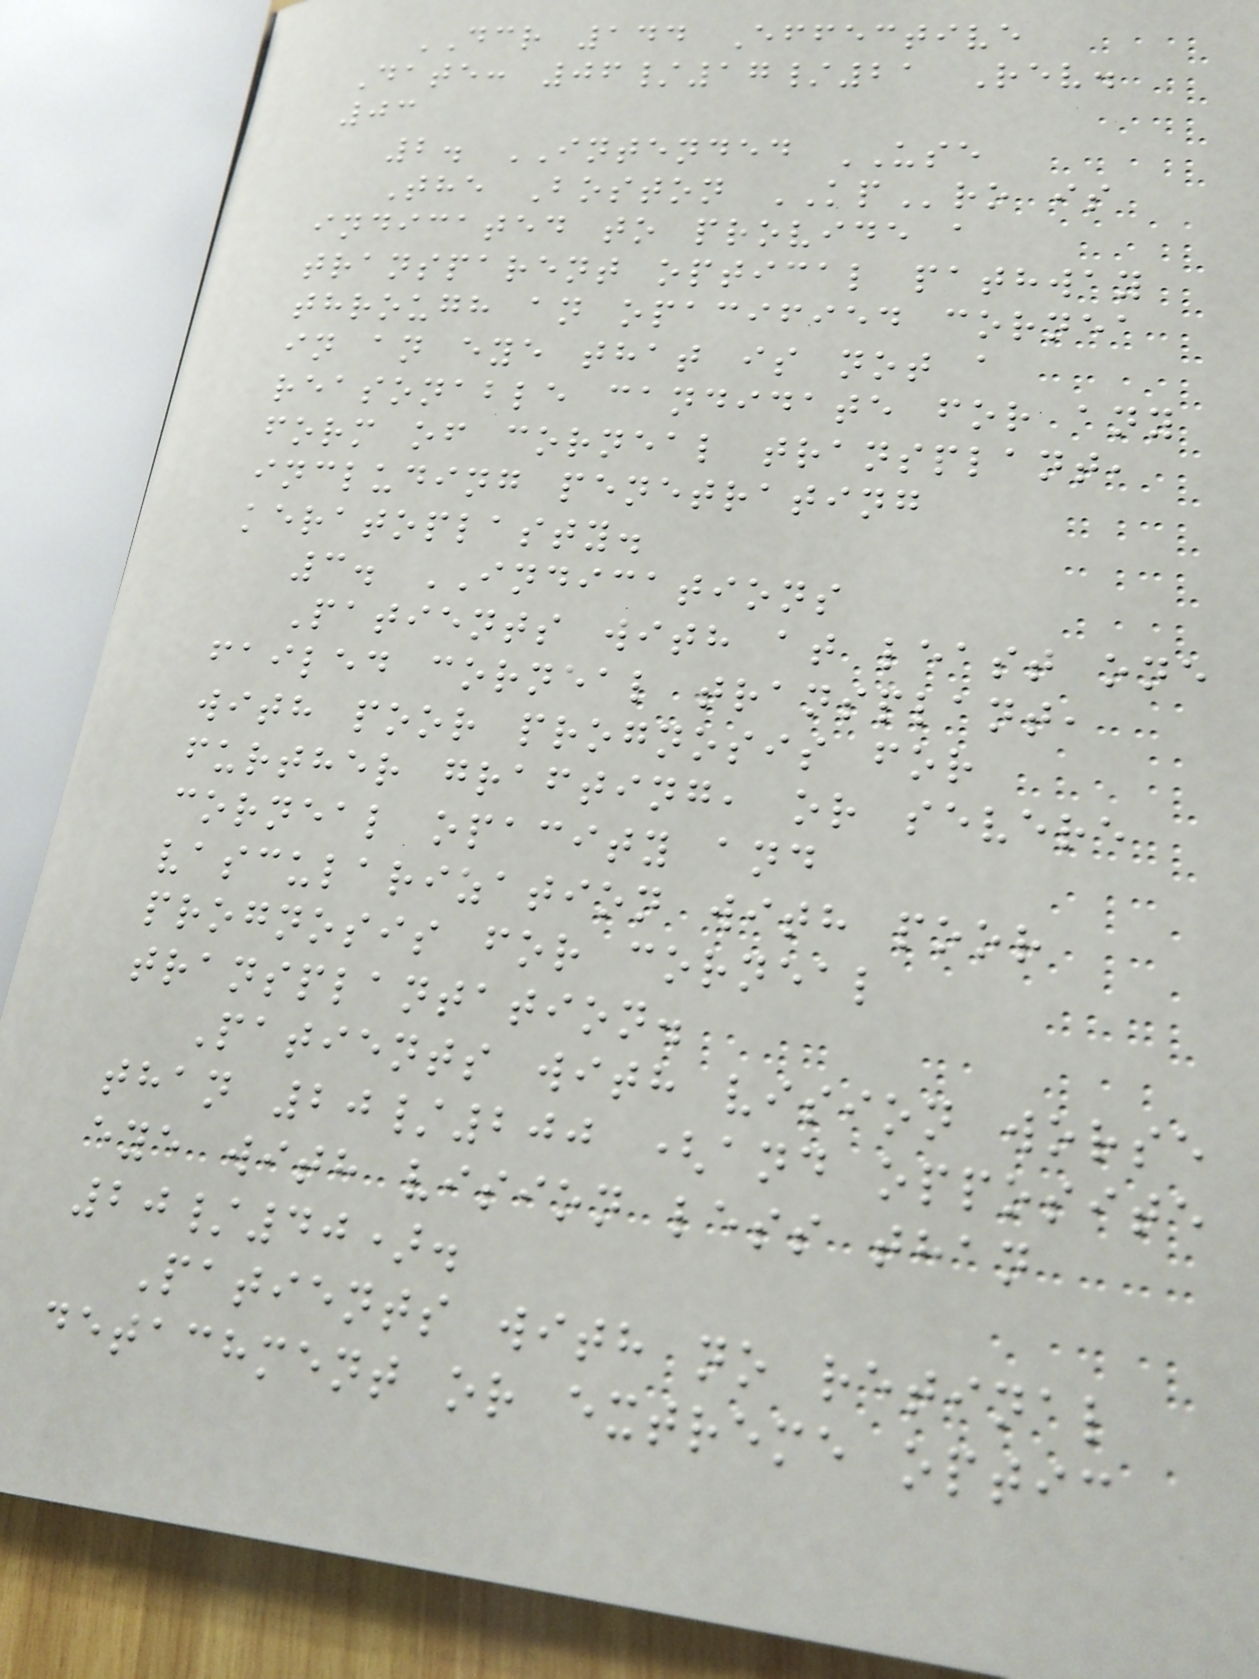DCR 144 Effective
Date: 06/17/21 Rev.
03
2. INTENDED USE
The Boston KPro is
indicated to provide a
transparent optical pathway
through an opacified cornea
in an eye that is not a
reasonable candidate for any
form of corneal transplant,
including penetrating
keratoplasty.
3. INDICATIONS
Patients with at least one
failed corneal transplant,
with poor prognosis for
further grafting, or severe
corneal opacity and
vascularization with poor
prognosis for corneal
transplantation.
Patients with vision worse
than 20/200 (and opposite
eye with vision less than
20/40).
Patients with no retinal
detachment or extreme optic
